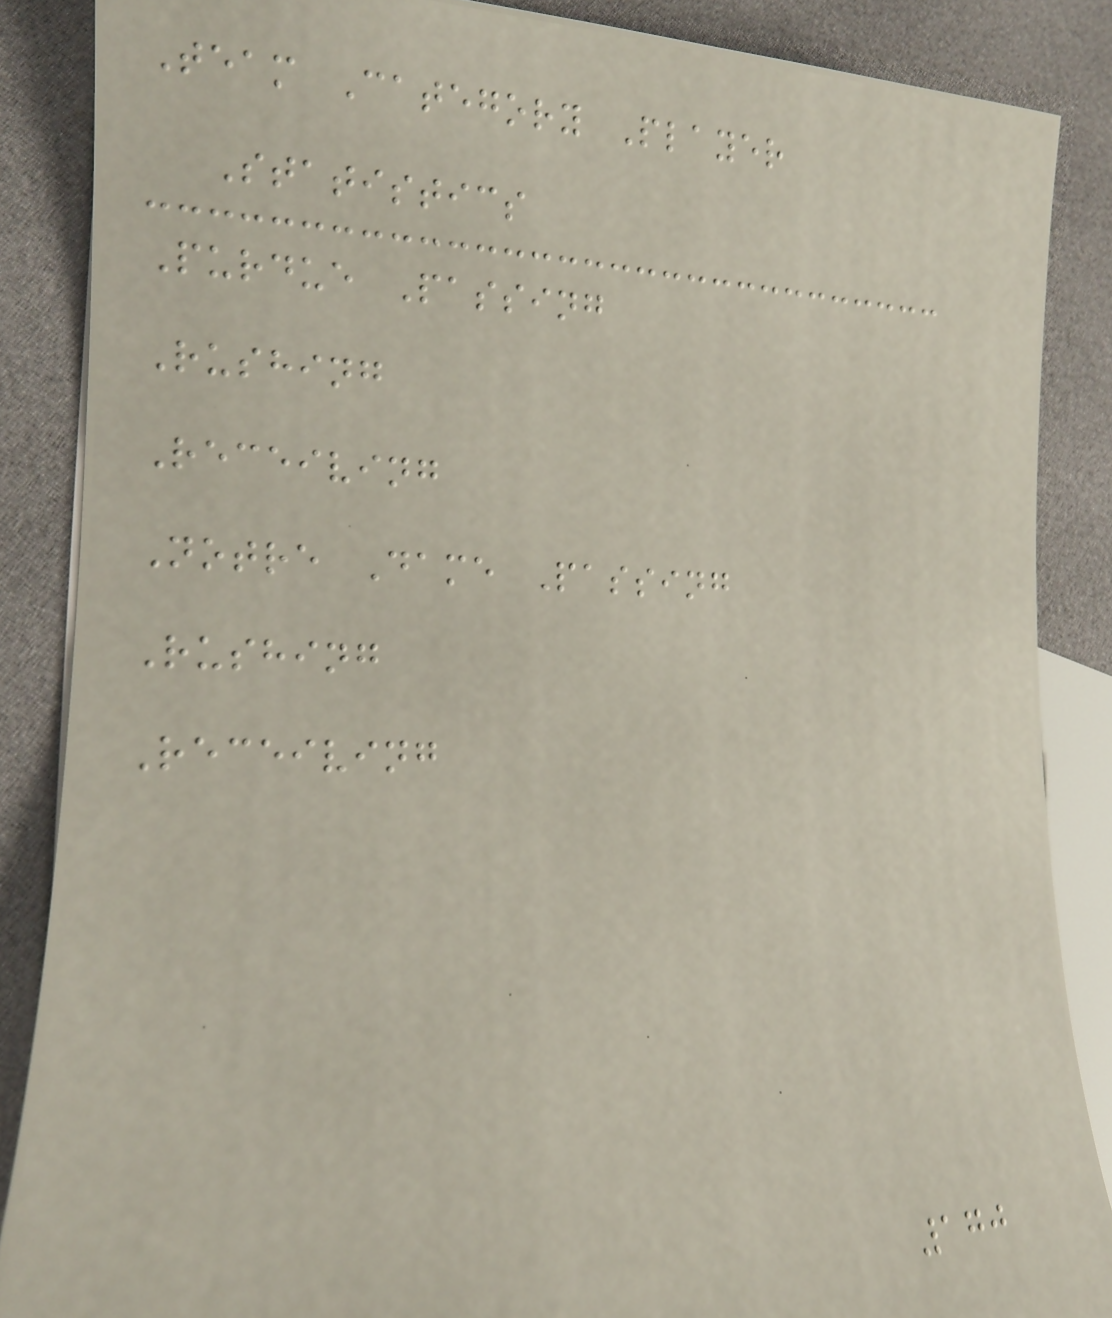Team Category Player
Statistics
Purdue Passing
Rushing
Receiving
Notre Dame Passing
Rushing
Receiving
170
